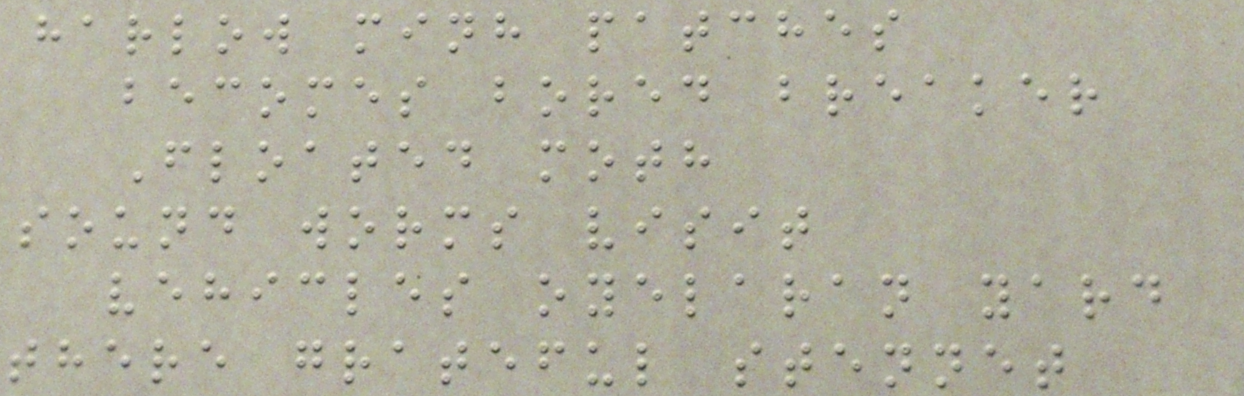harlow minh patches
becomes bored breaker
Floated moth
sound worms visit
vehicles oyelaran yard
there grateful stennet
